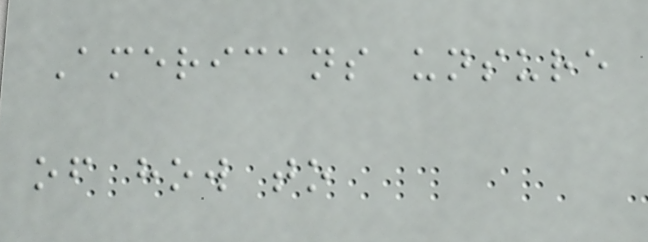Americans unsure
of how to
